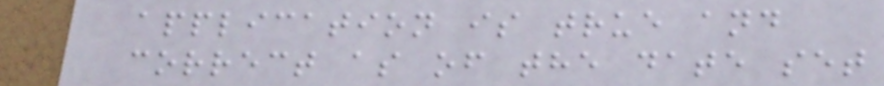application is true and
correct as of the date set
